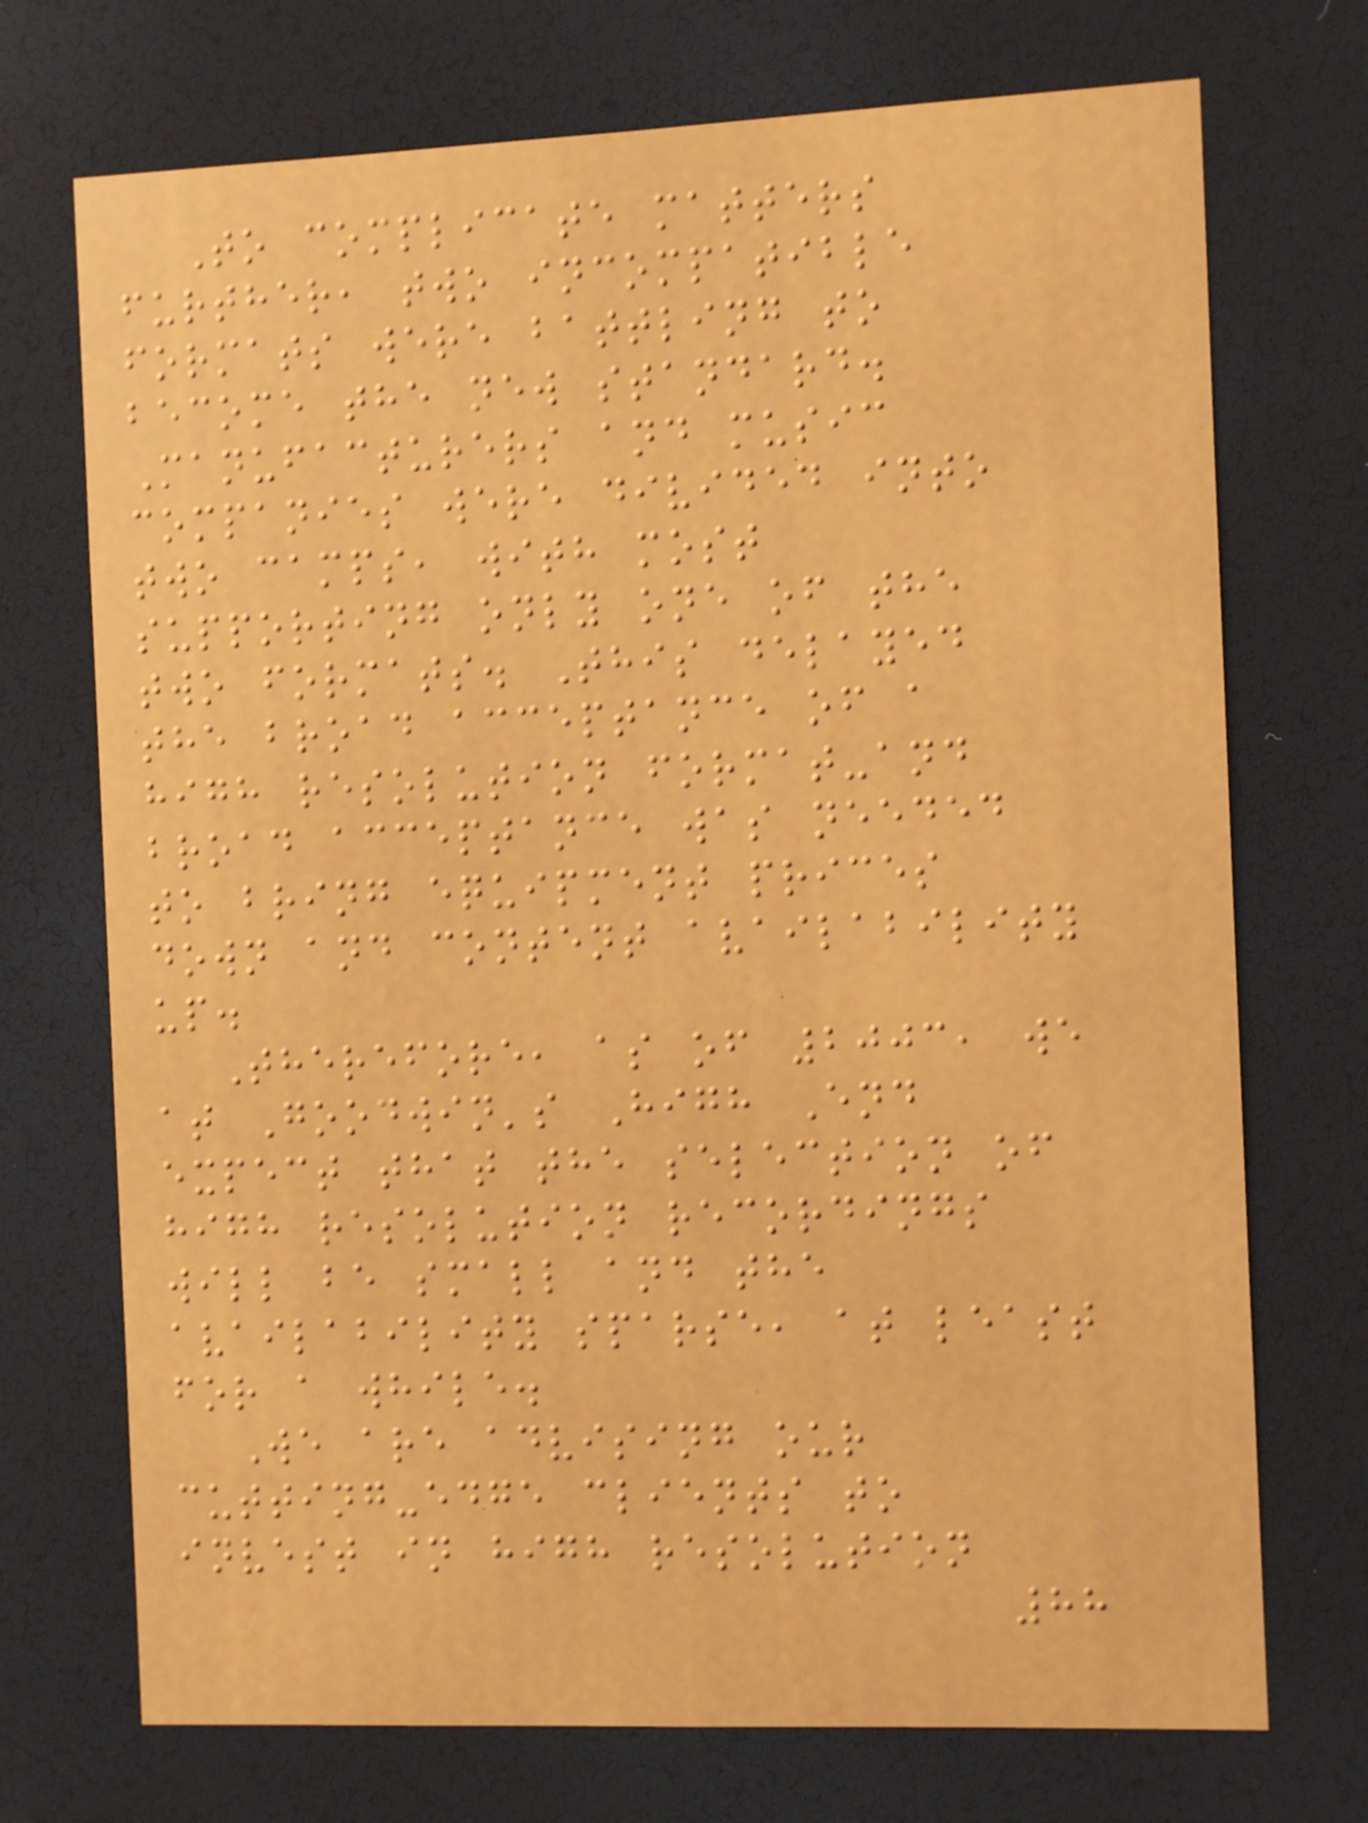To complicate matters
further, two incompatible
formats were battling to
become the new standard.
Manufacturers and music
companies were divided into
two camps, with most
supporting only one of the
two formats. This delayed
the broad acceptance of a
high resolution format-and
broad acceptance was needed
to bring equipment prices
down and content availability
up.
Therefore, as of 2003, we
at Goodwin's High End
expect that the selection of
high resolution recordings
will be small and the
availability sparse, at least
for a while.
We are advising our
cutting-edge clients to
invest in high resolution
88
